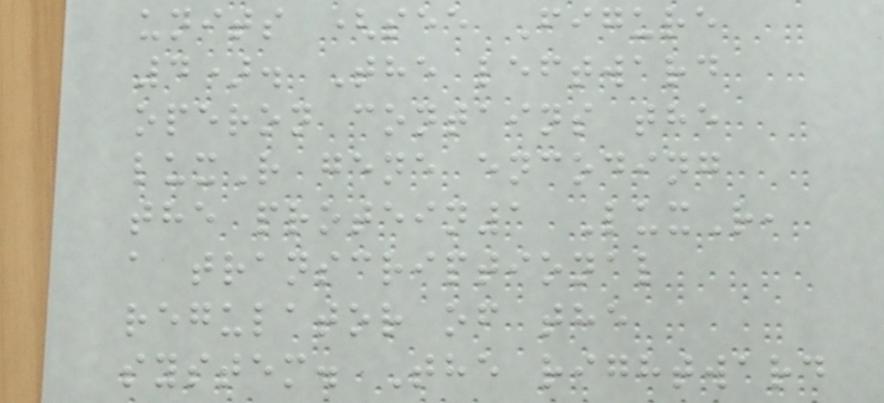units (see Figure
4). The leftward
operon contains the
luxR gene encoding
the protein1 LuxR,
a transcriptional
regulator of the
system. The rightward
